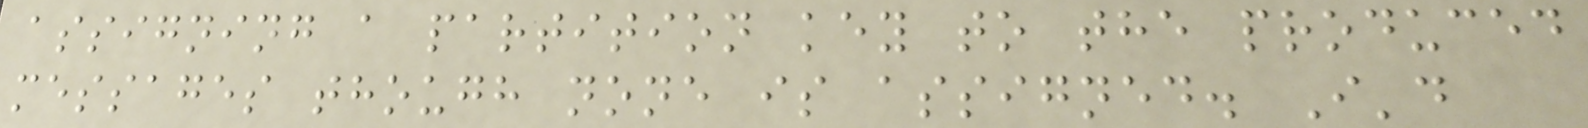assigning a partition key to the produced
messages though none is assigned. I'd
